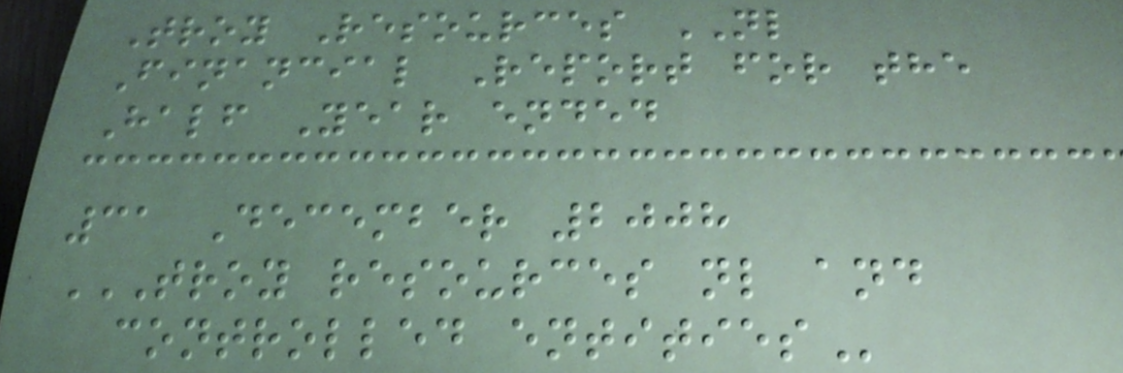Troy Resources NL
Financial Report for the
Half Year ended
31 December 2008
TROY RESOURCES NL AND
CONTROLLED ENTITIES
